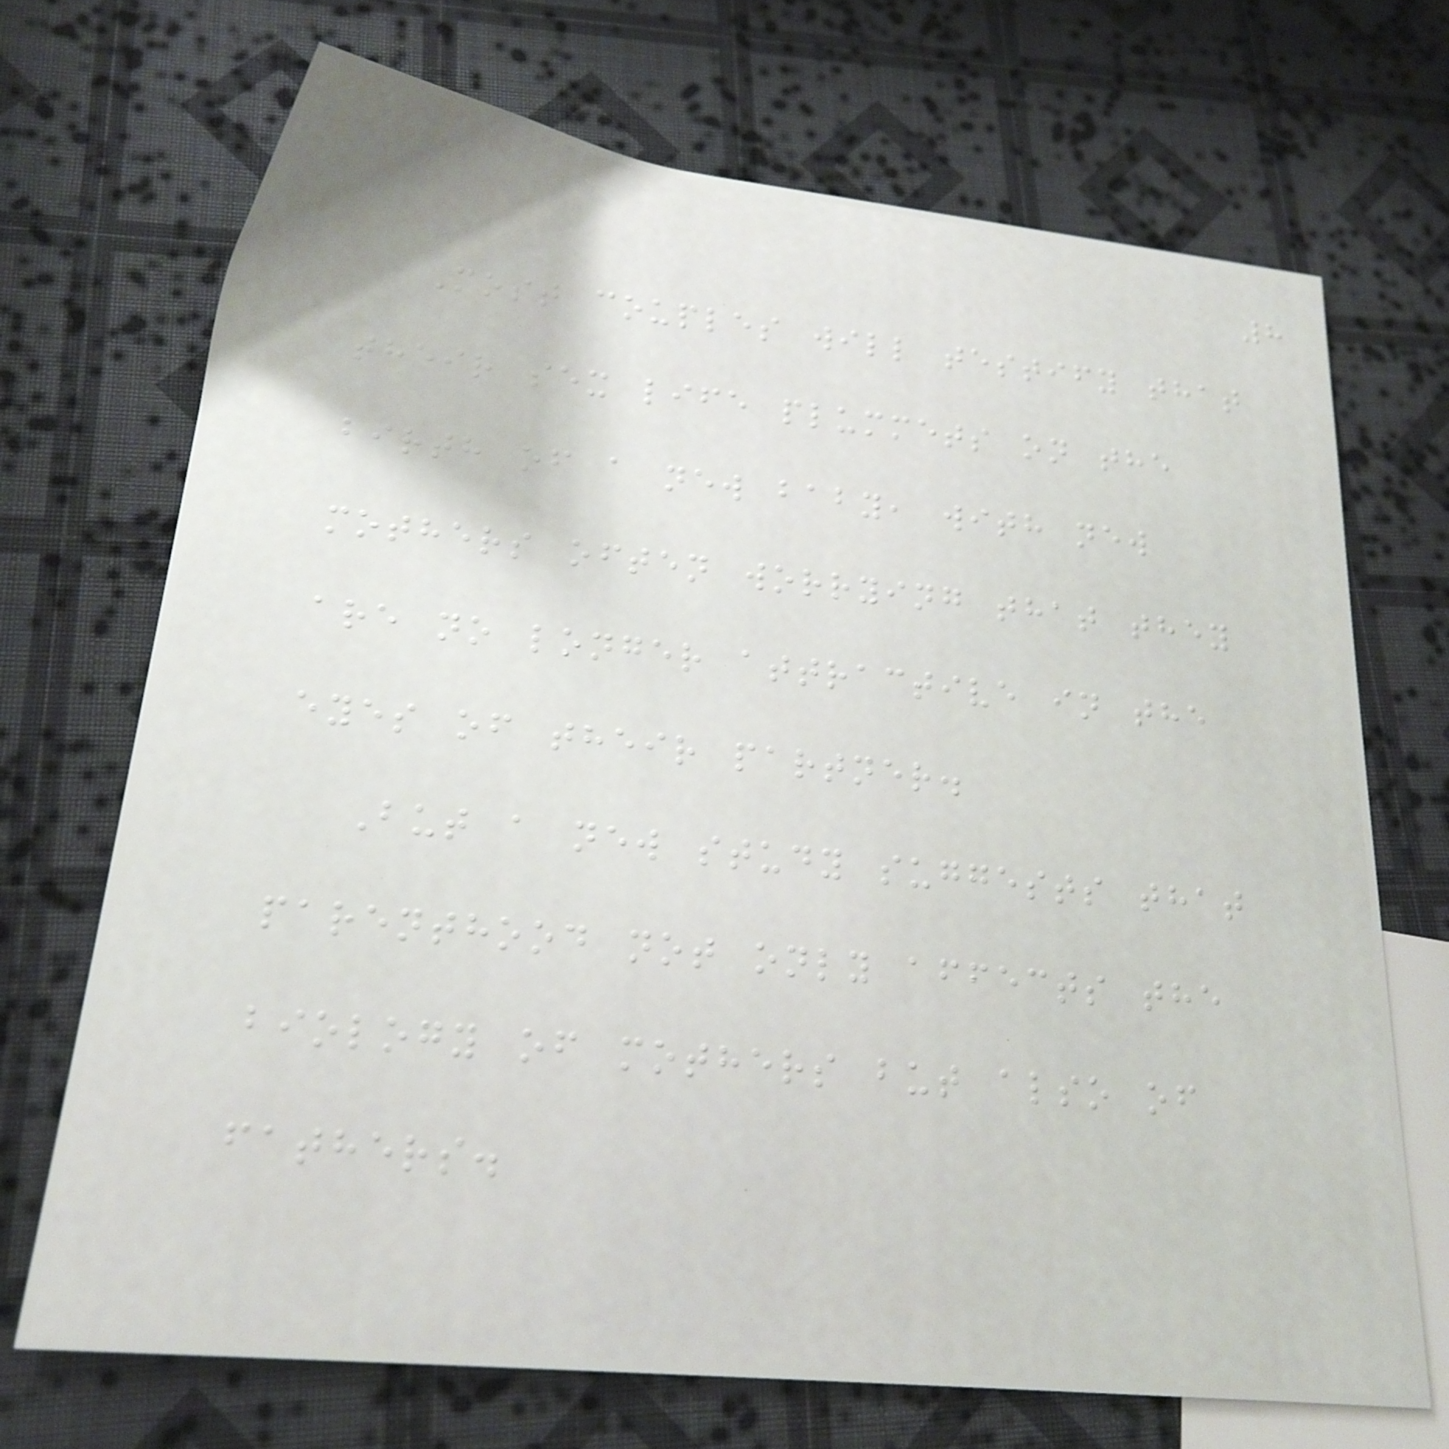8
Most couples will testify that
their sex life plummets on the
birth of a new baby, with new
mothers often worrying that they
are no longer attractive in the
eyes of their partner.
But a new study suggests that
parenthood not only affects the
biology of mothers but also of
fathers.
